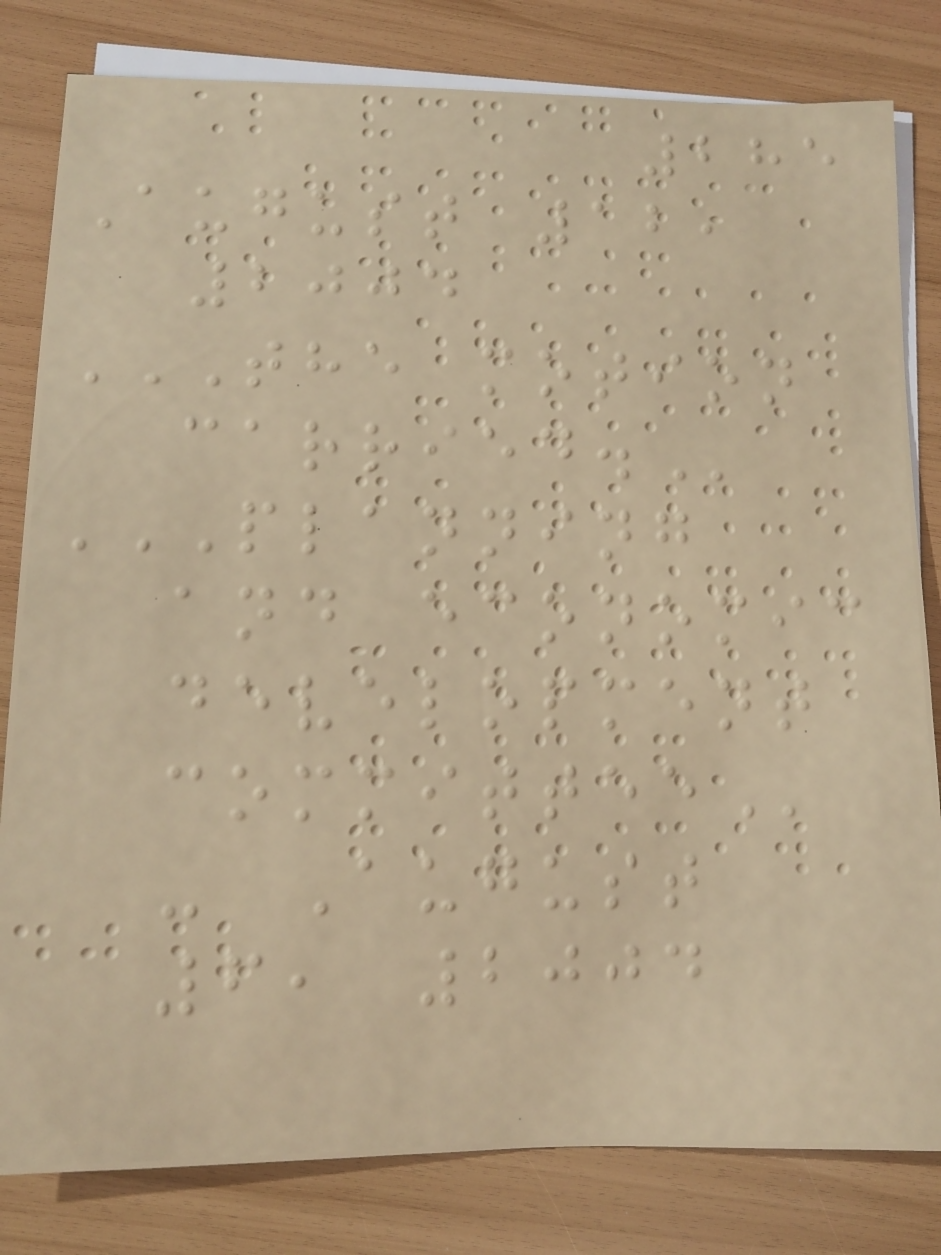285
August 12,
2004
THE MOTION
CARRIED.
PLANNING
AND ECONOMIC
DEVELOPMENT
COMMITTEE
- August
6, 2004
